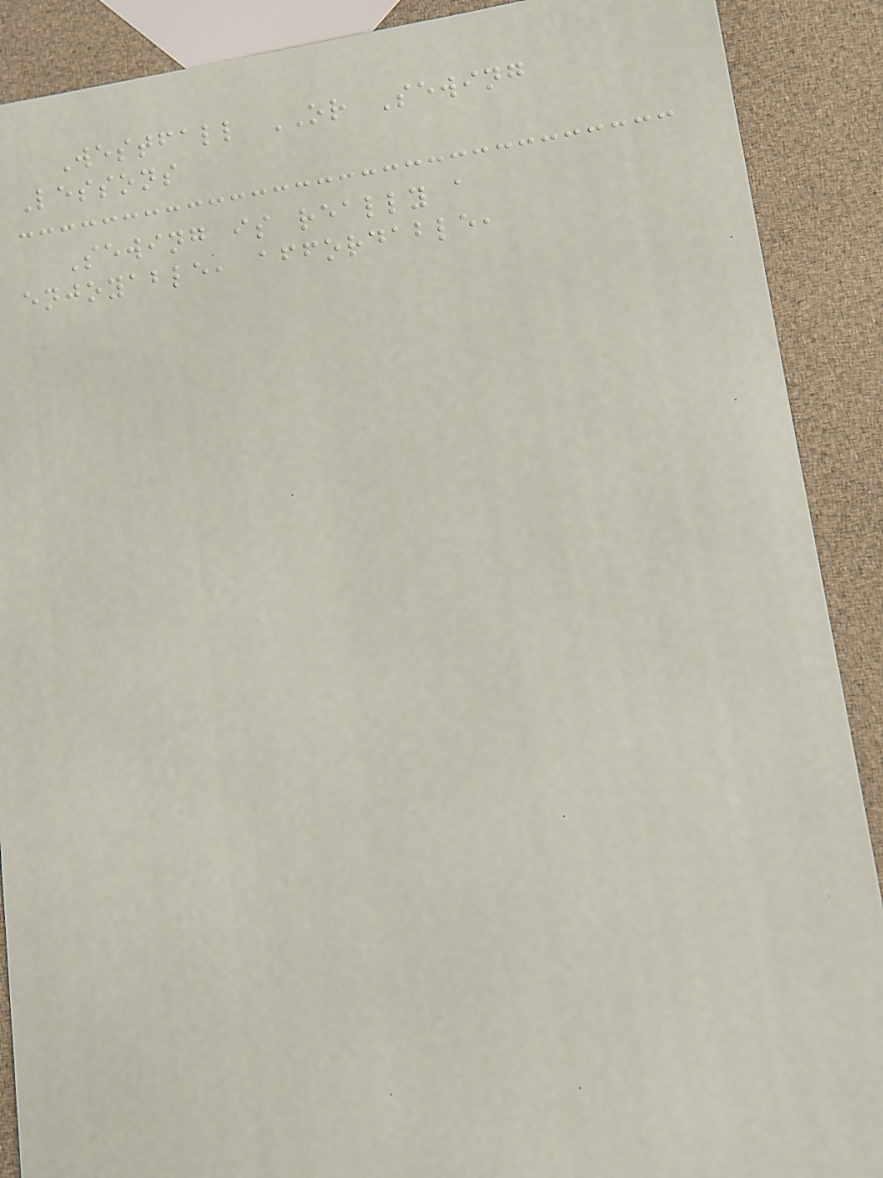Westfall OR Sewing
Lessons
Sewing is really a
enjoyable, affordable,
